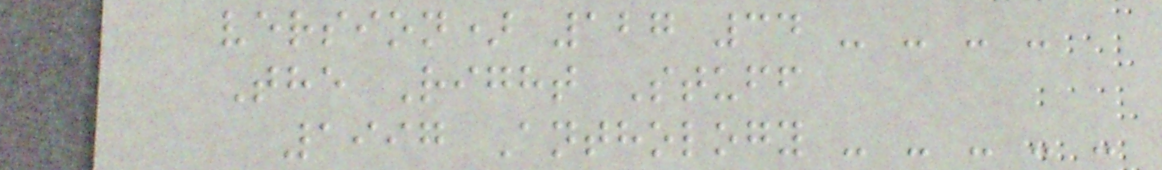version) 127 34 - - - -
The Right Stuff
1997 Anthology - - - - -
